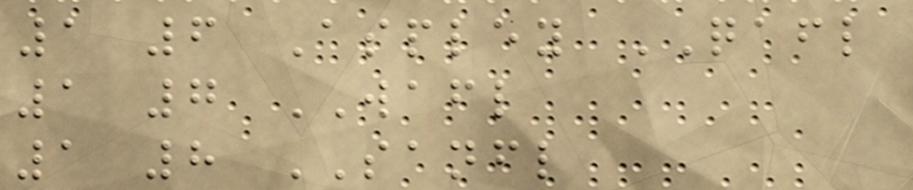1 6 Aspley QAFL
1 7 WAFL
1 8 SANFL
